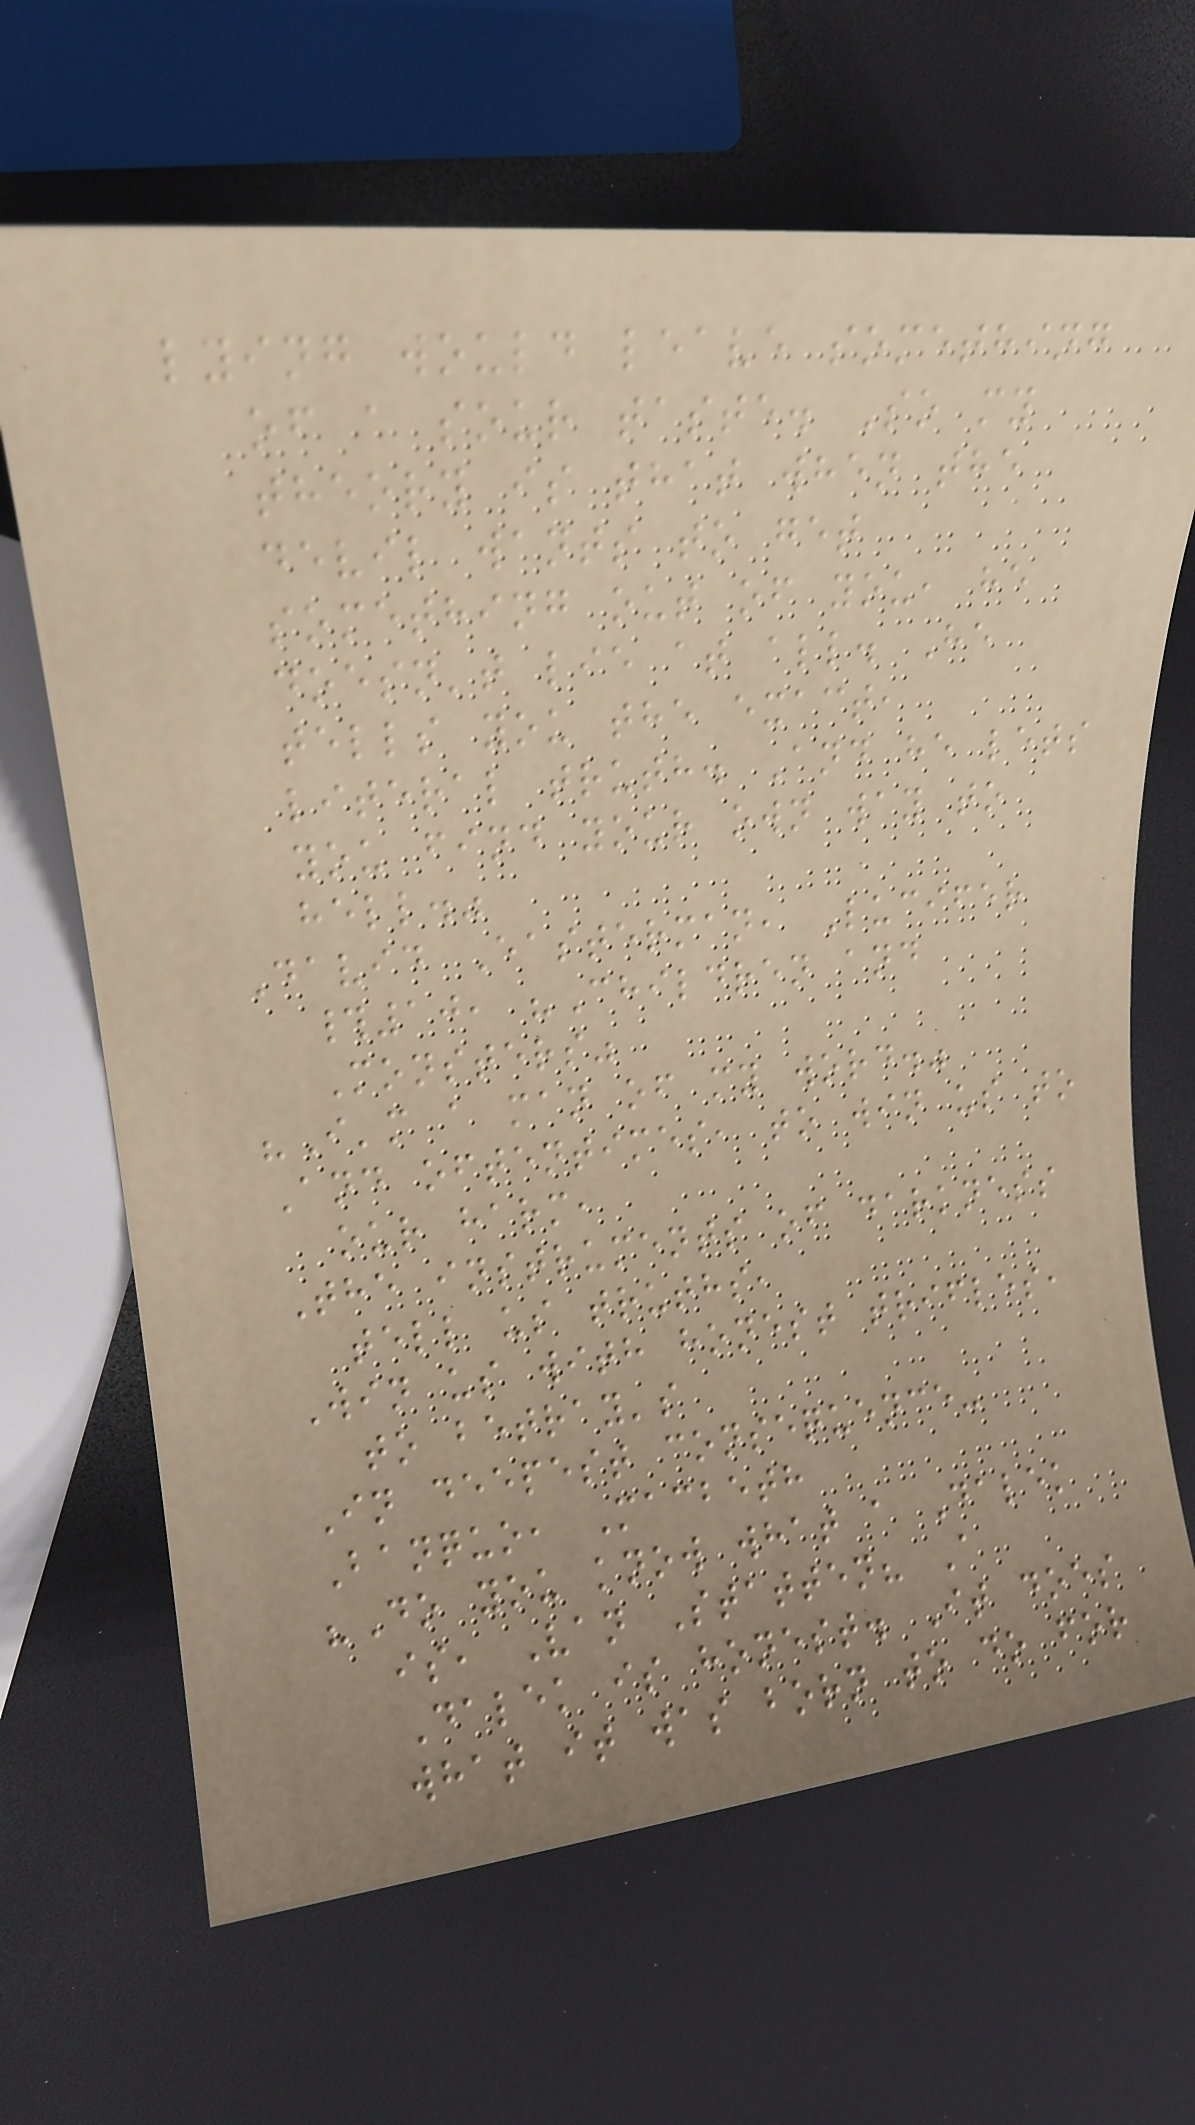lying would leave something
of a sour taste. So my
theory is that when the
devil wants to get
something out of you, he
doesn't lie at all. He
tells you the exact,
literal truth. And he lets
you find your own way to
hell."
David Easterman, Lucifer
#10, "Children and
Monsters"
"I'm a man of my word."
And oftentimes, to win us to
our harm,
The instruments of darkness
tell us truths,
Win us with honest trifles,
to betray's
In deepest consequence-
Banquo, Macbeth
"Do you know what a Dalek
is, Van Statten? A
Dalek is honest. It does
what it was born to do for
